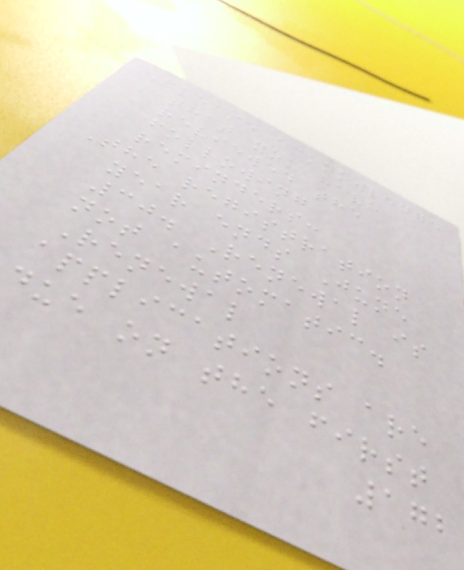Please acknowledge
that you have
reviewed the
following
reminders:
The registration
year ends June
30. Renewal is
not automatic.
Renewal
applications are
due on the first
172
